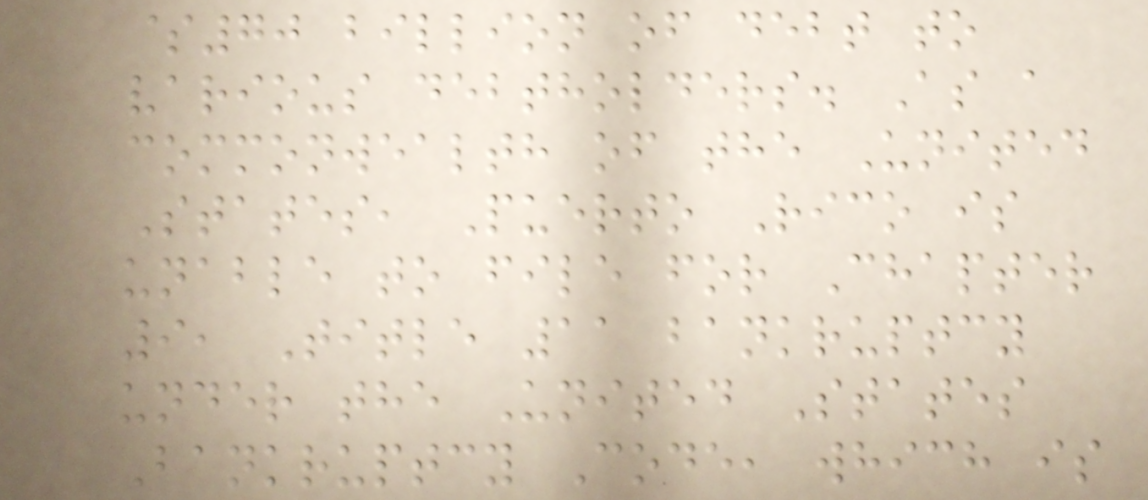$70 billion of debt to
various debtholders. As a
commonwealth of the United
States, Puerto Rico is
unable to file for Chapter
9, Title 11 bankruptcy
under the United States
Bankruptcy Code, which is
